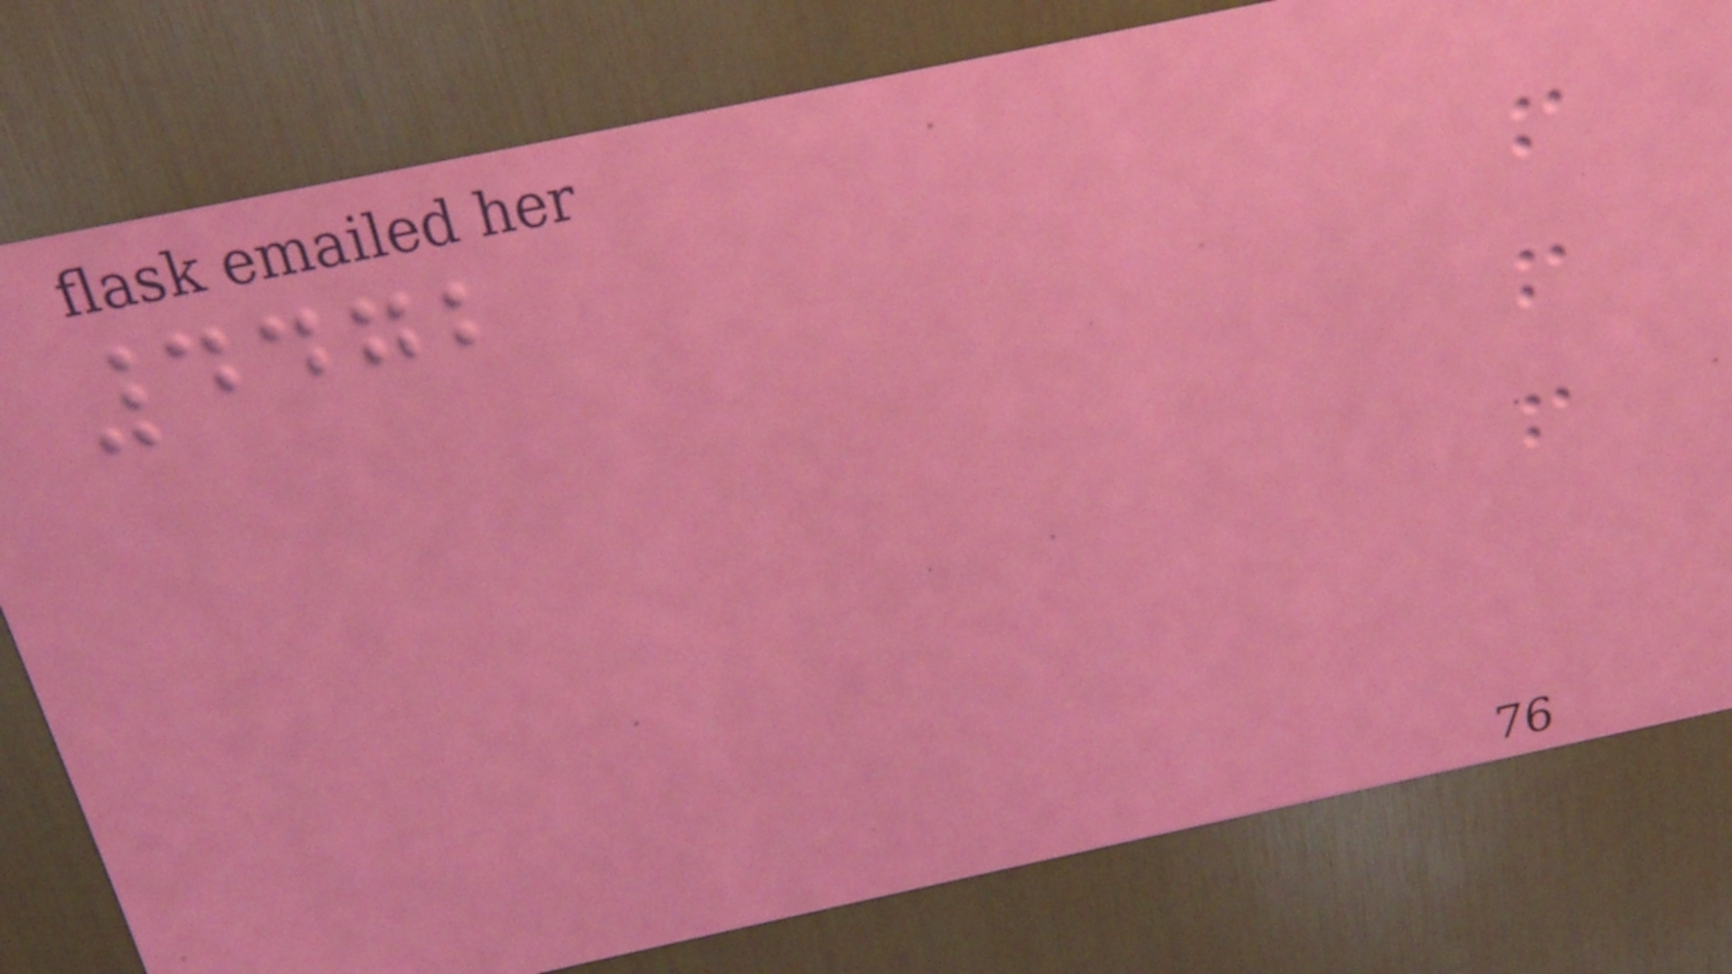4472
